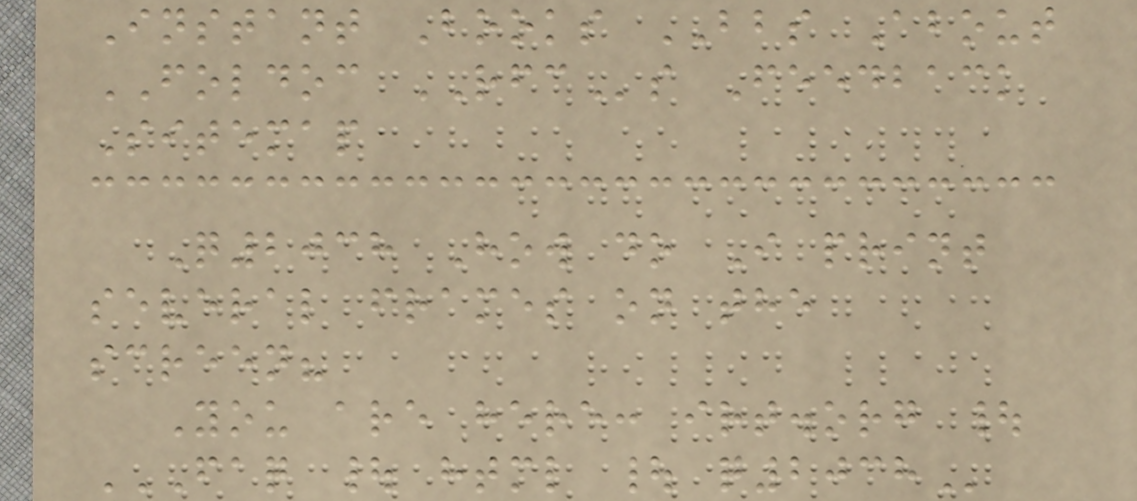Instant Books BBS About
FOLDOC RFCs Feedback
Sitemap
Q2038 How do I print
several frames on the
screen?
You are here: irt.org |
FAQ | HTML | Q2038
